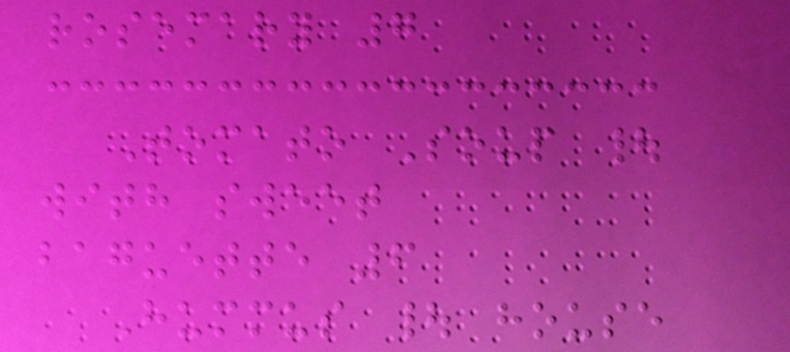rosemary 7
Tomato Soup |
with sweet
baguette 6
Hummus | house
